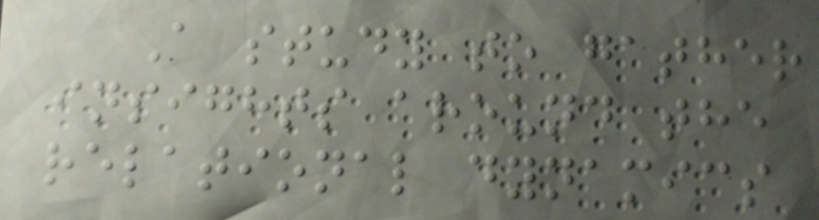A study to gather
insights around the
relational dynamics
